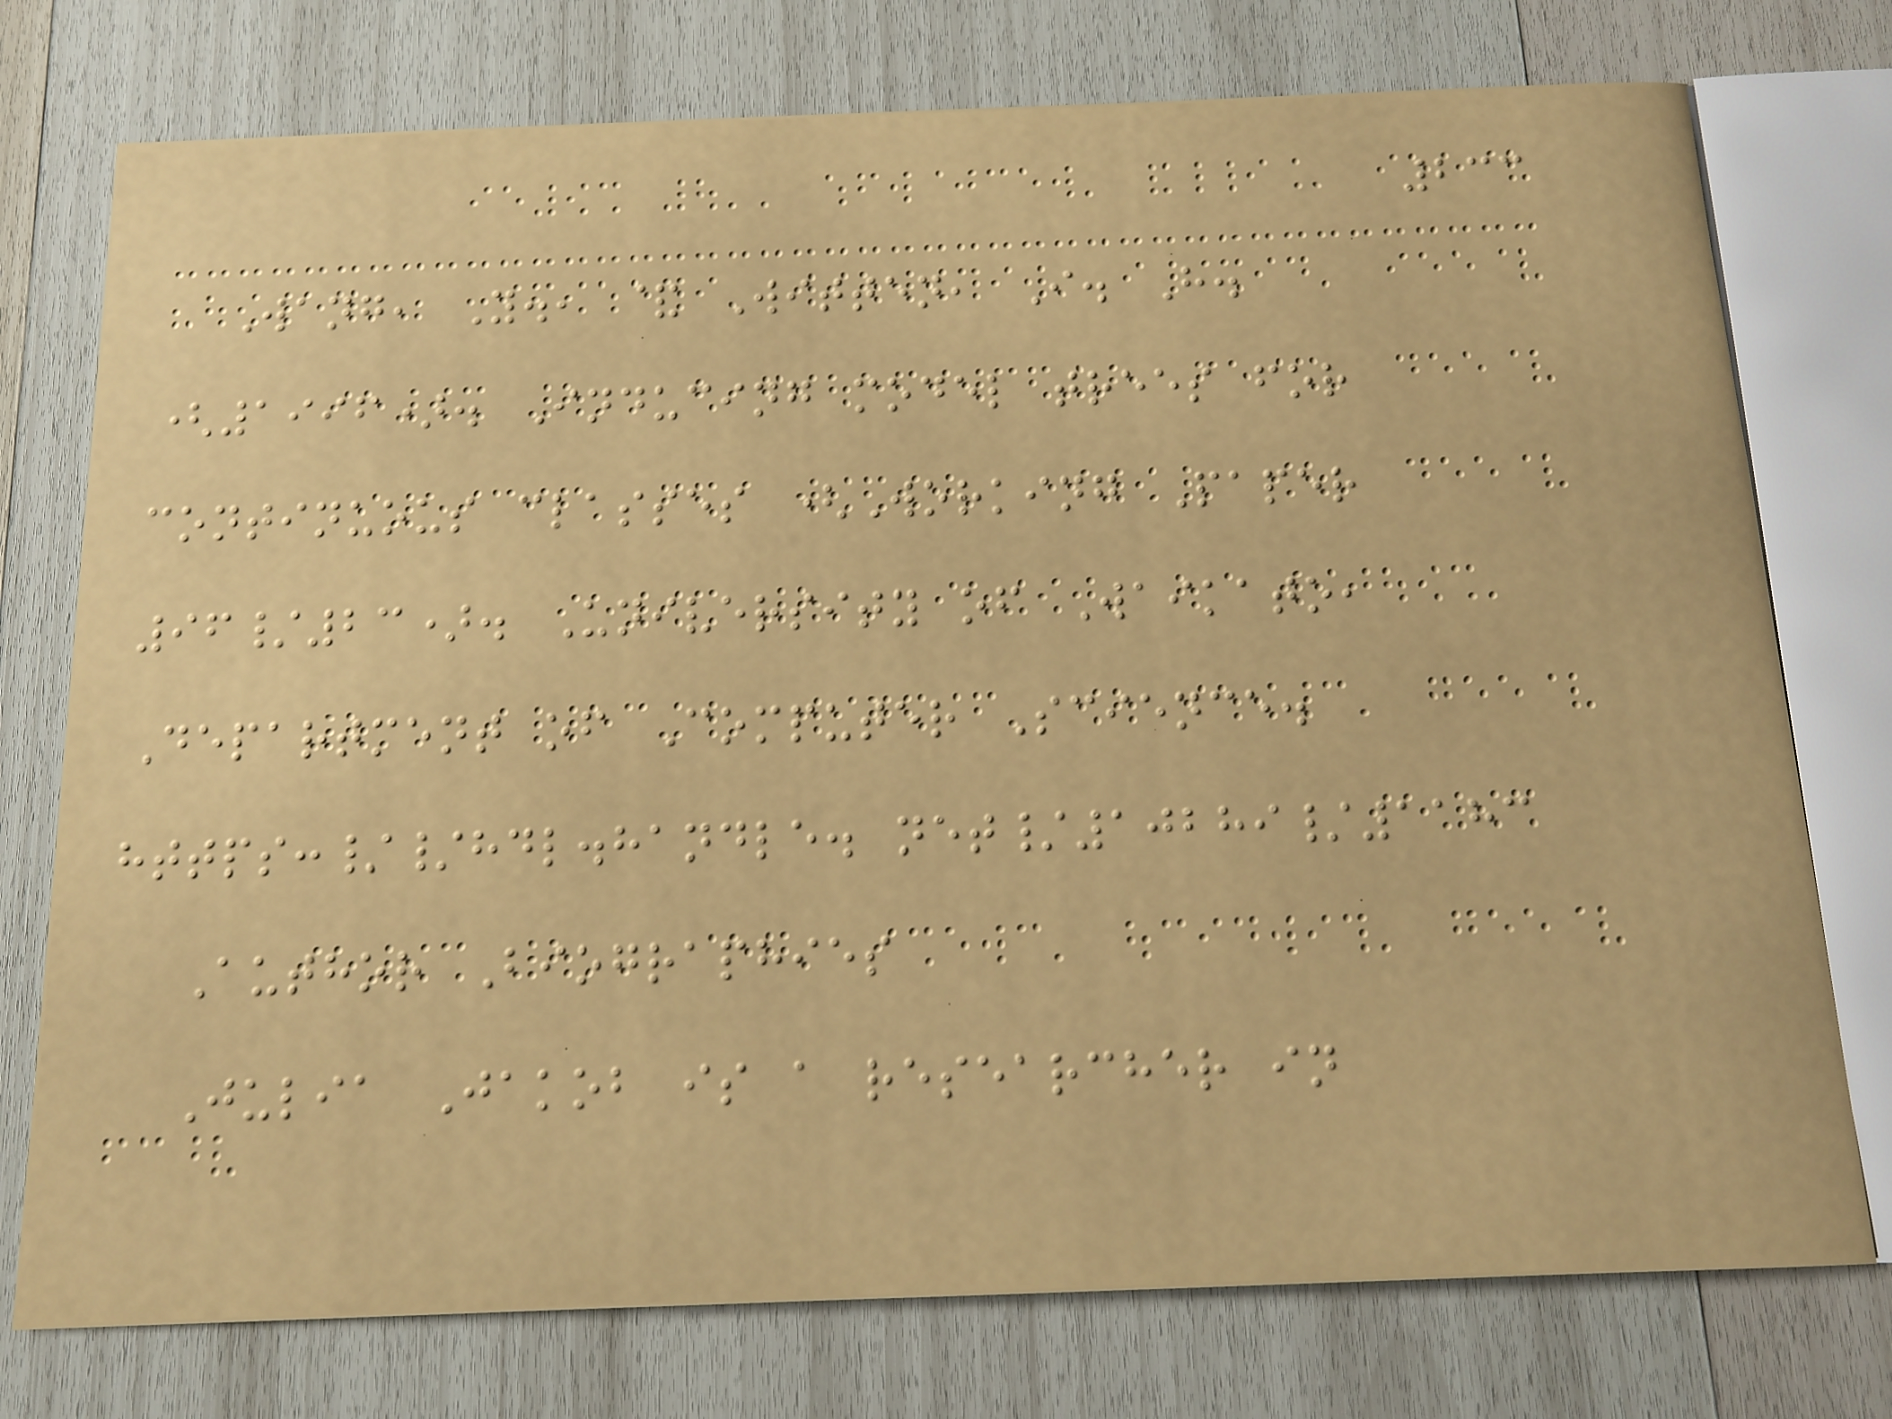233
Wang, Y., & Witten, I. H.
(1996). Inducing model trees for
continuous classes (Working Paper
96/23). University of Waikato,
Department of Computer Science.
https://hdl.handle. net/10289/1183
Author Biographies
Julia Jakob is a researcher in
